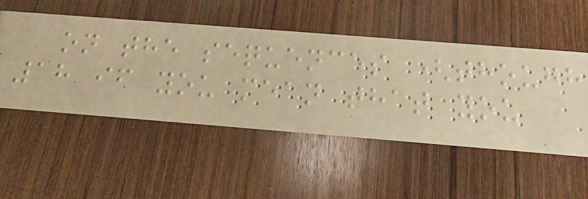on the sequences (though
18 if you mean that you
